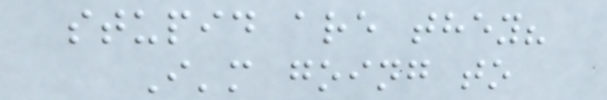stupid are they?
I'm going to
